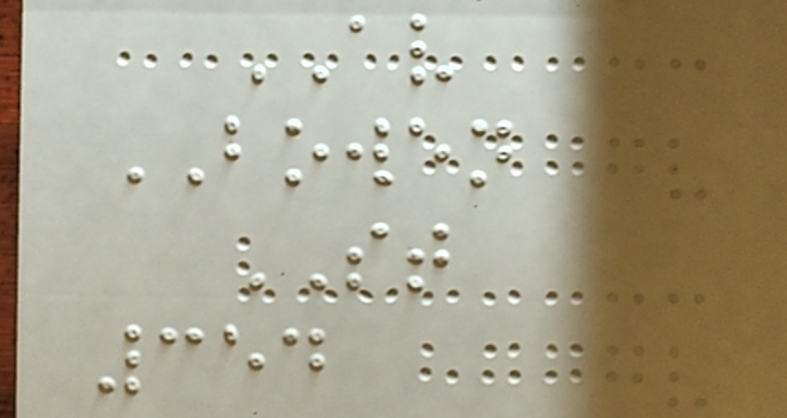AV
BOWEN
ST
354
